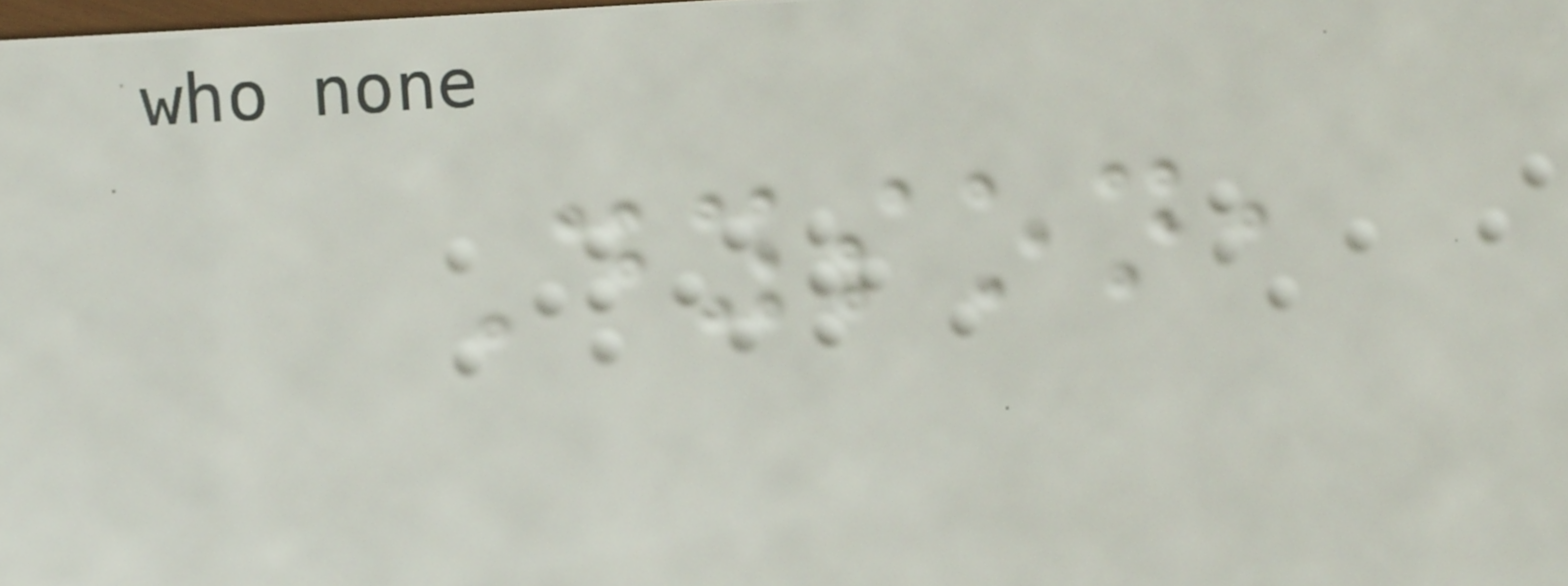Dyson,
